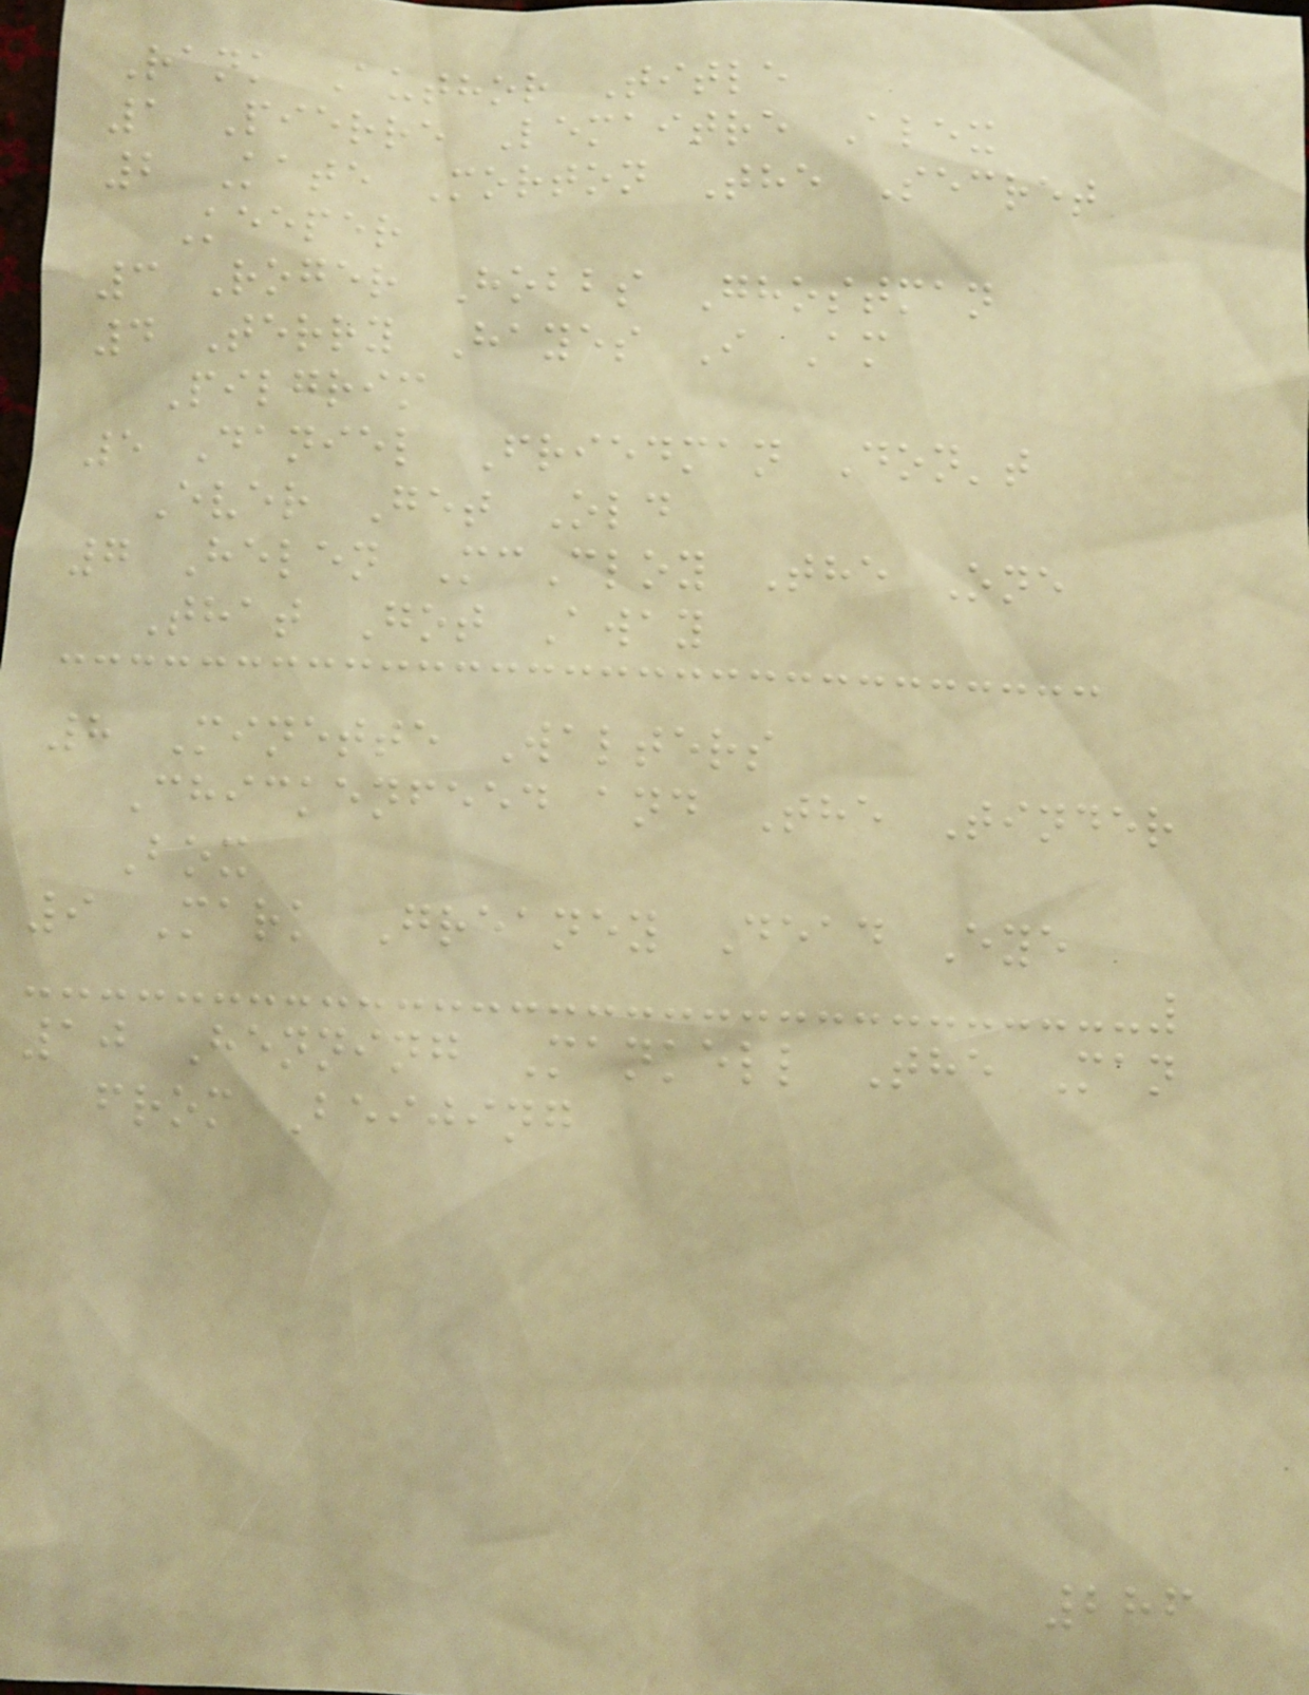Rank Author Title
1 Pierre Lemaitre Alex
2 Kate Morton The Secret
Keeper
3 Roger Hobbs Ghostman
4 Terry Hayes I Am
Pilgrim
5 Daniel Friedman Don't
Ever Get Old
7 Helen McCloy The One
That Got Away
8 Minette Walters
Chickenfeed and The Tinder
Box
9 Mark Greaney Dead Eye
10 Henning Mankell The Man
from Beijing
286
